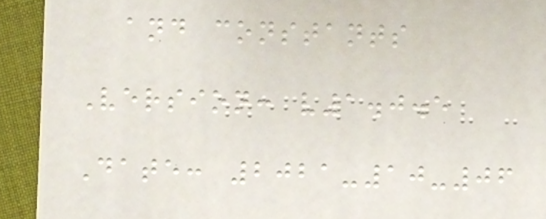and constants
Version: v1.0.5
Date: 2021-10-06
